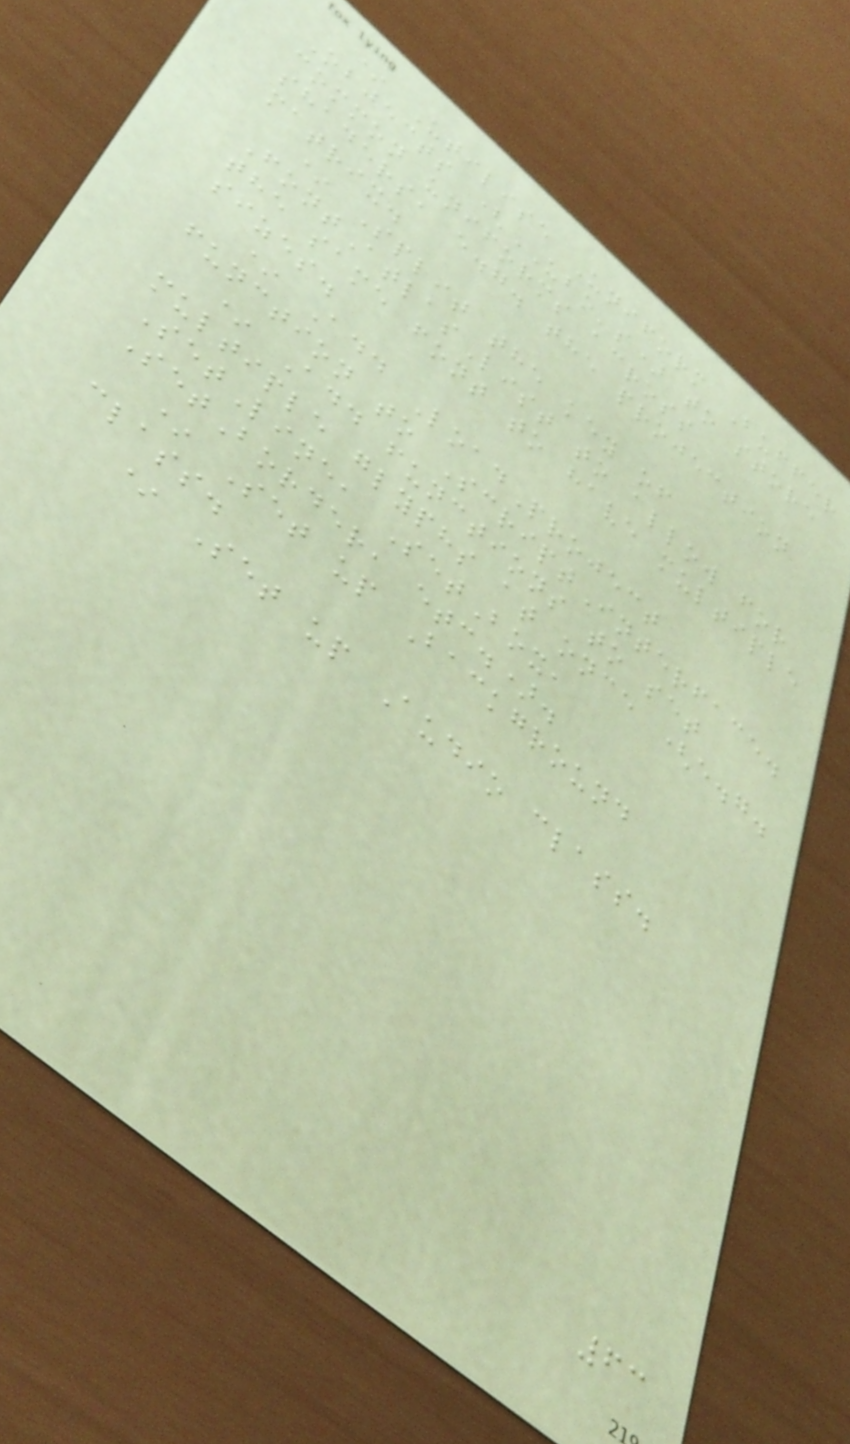* Utilise Uniform Buffer
Objects (UBO's) to store
common uniforms across
shaders, e.g. the projection
matrix.
* Split the key of
FontAtlasList to allow for
the same font to have multiple
sizes.
* Add LoadProject
function to ScriptInterface.
* Add functions to set
multiple glyphs at once (e.g.
SetLine, SetBox,
SetBorder, etc.).
* Set up Background
class.
* Set up Audio class.
63
